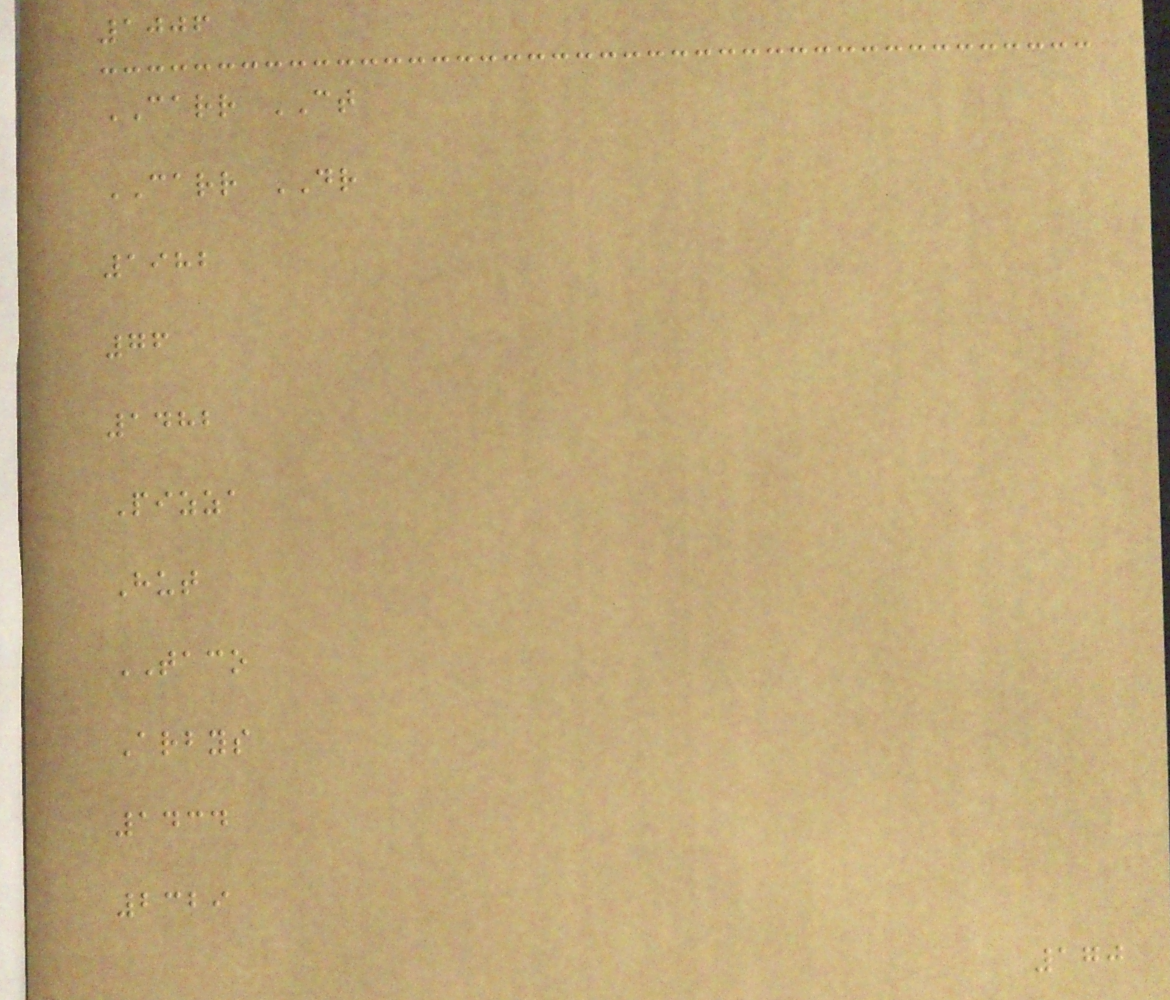1006
CARR CT
CARR DR
1982
76
1482
Pizza
Hut
TACO
Arbys
1434
2329
170
